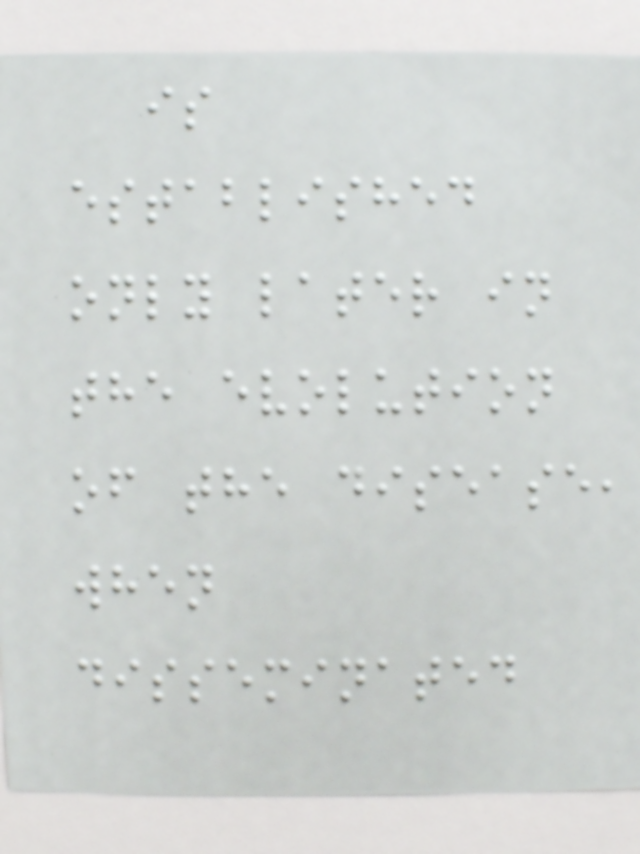is
established
only later in
the evolution
of the disease,
when
disseminated
